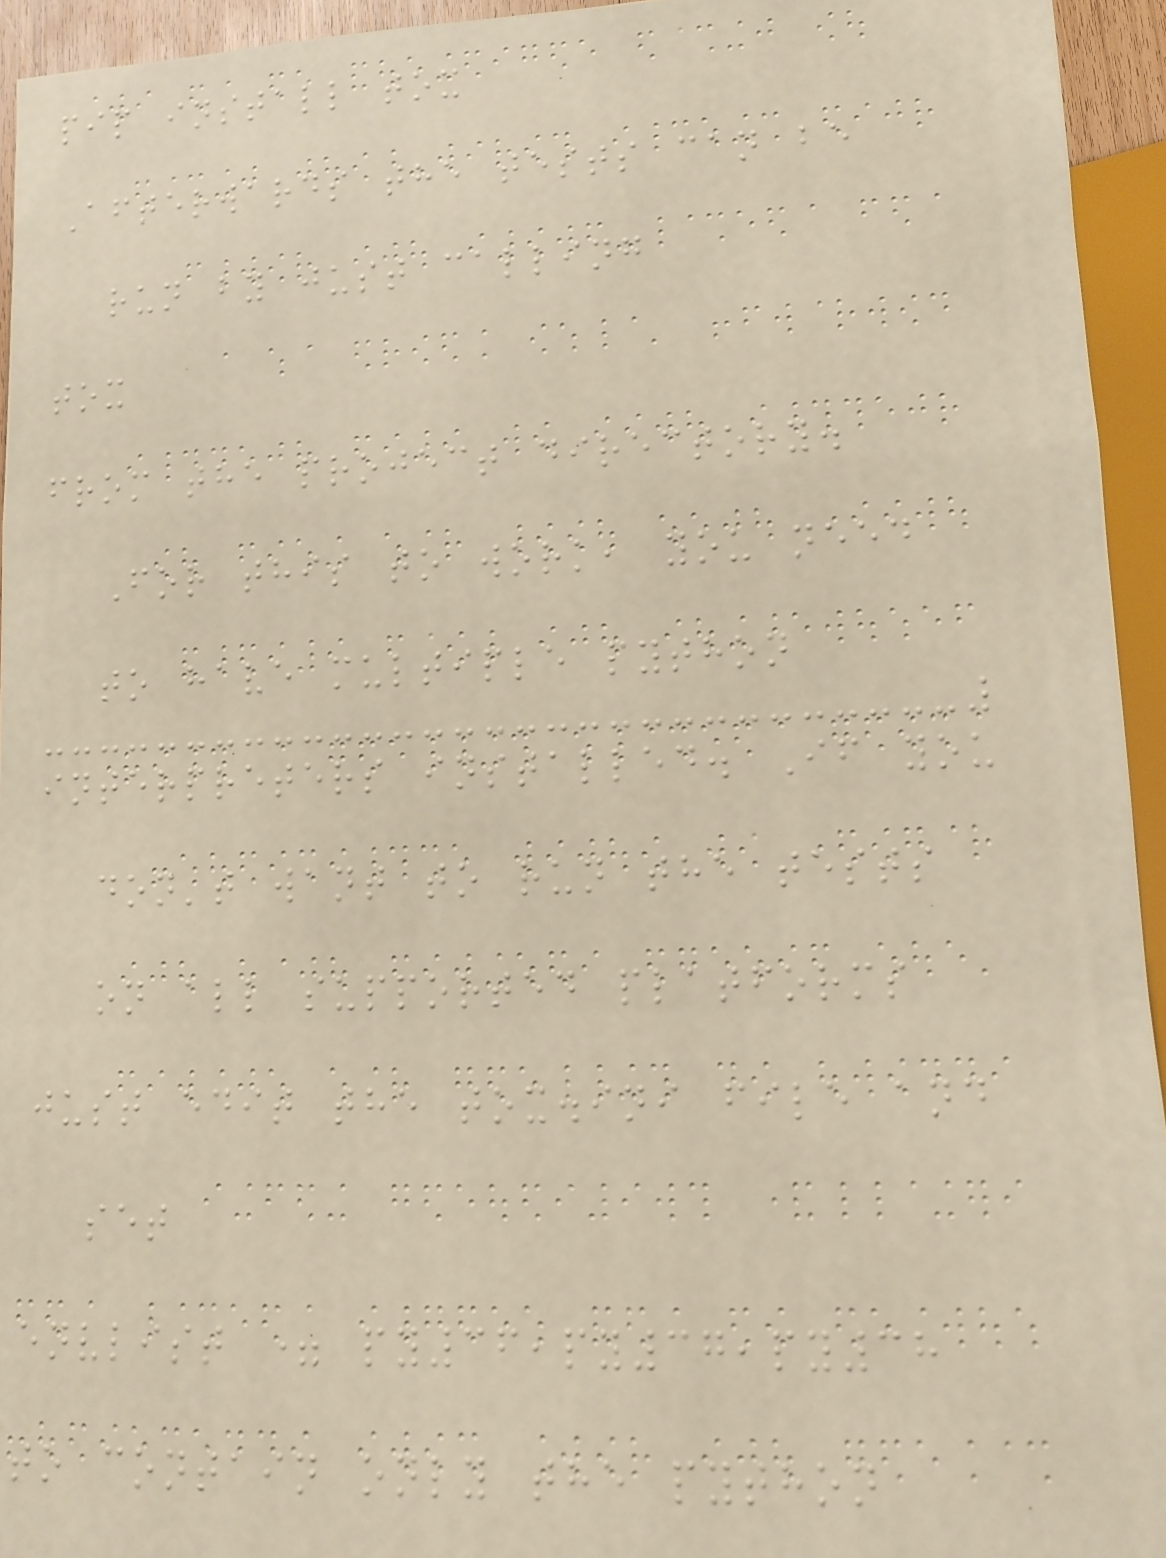pip install tox
Afterwards the tests can be
run by just calling
tox
from the project directory.
For this to work, you need
to have multiple python
interpreters installed. If you
don't want to run the tests
on all supported platforms
just edit the tox.ini file and
set
envlist = py36,py37,py38
to contain only the python
